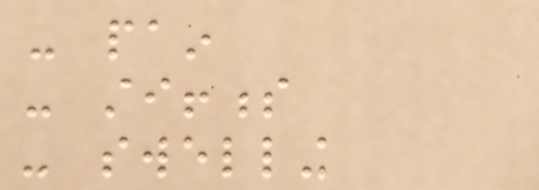- pain
- stiffness
- swelling
